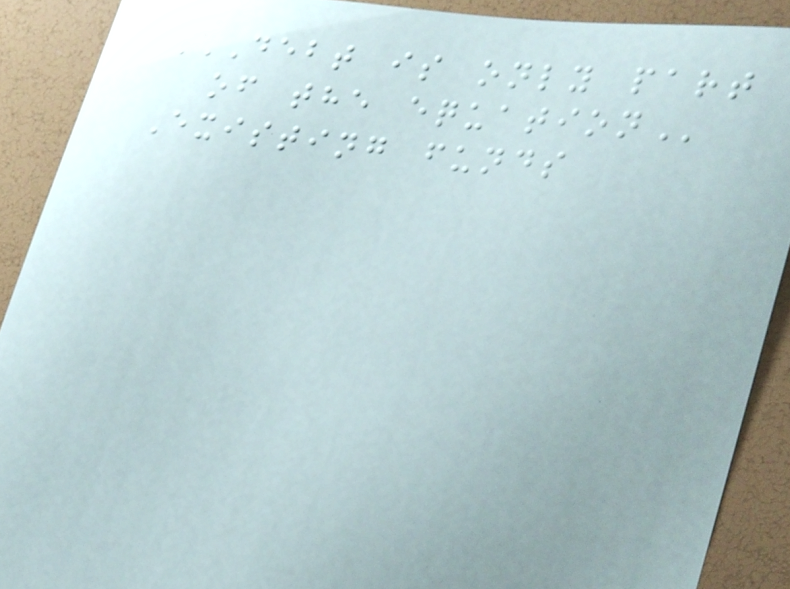DEBT IS ONLY PART
OF THE EQUATION
Existing funds
